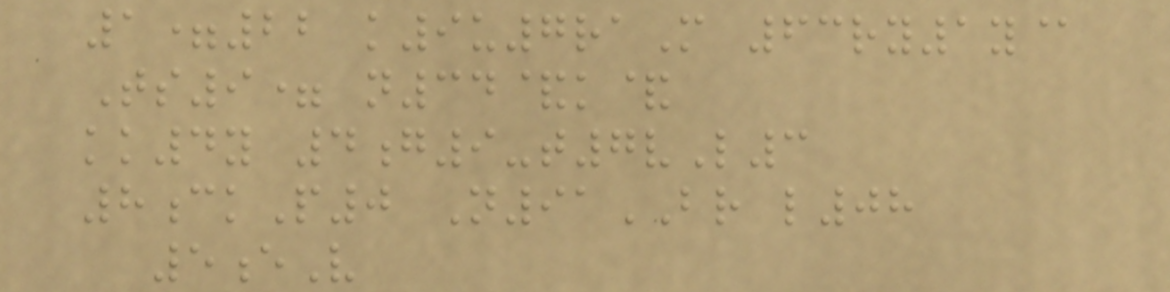1=22 k9u7raM 63ry1y@
Ts9= n34&k&
kk4y 4g9-t7vL3
8ckP0 N91BR l08
5eV
